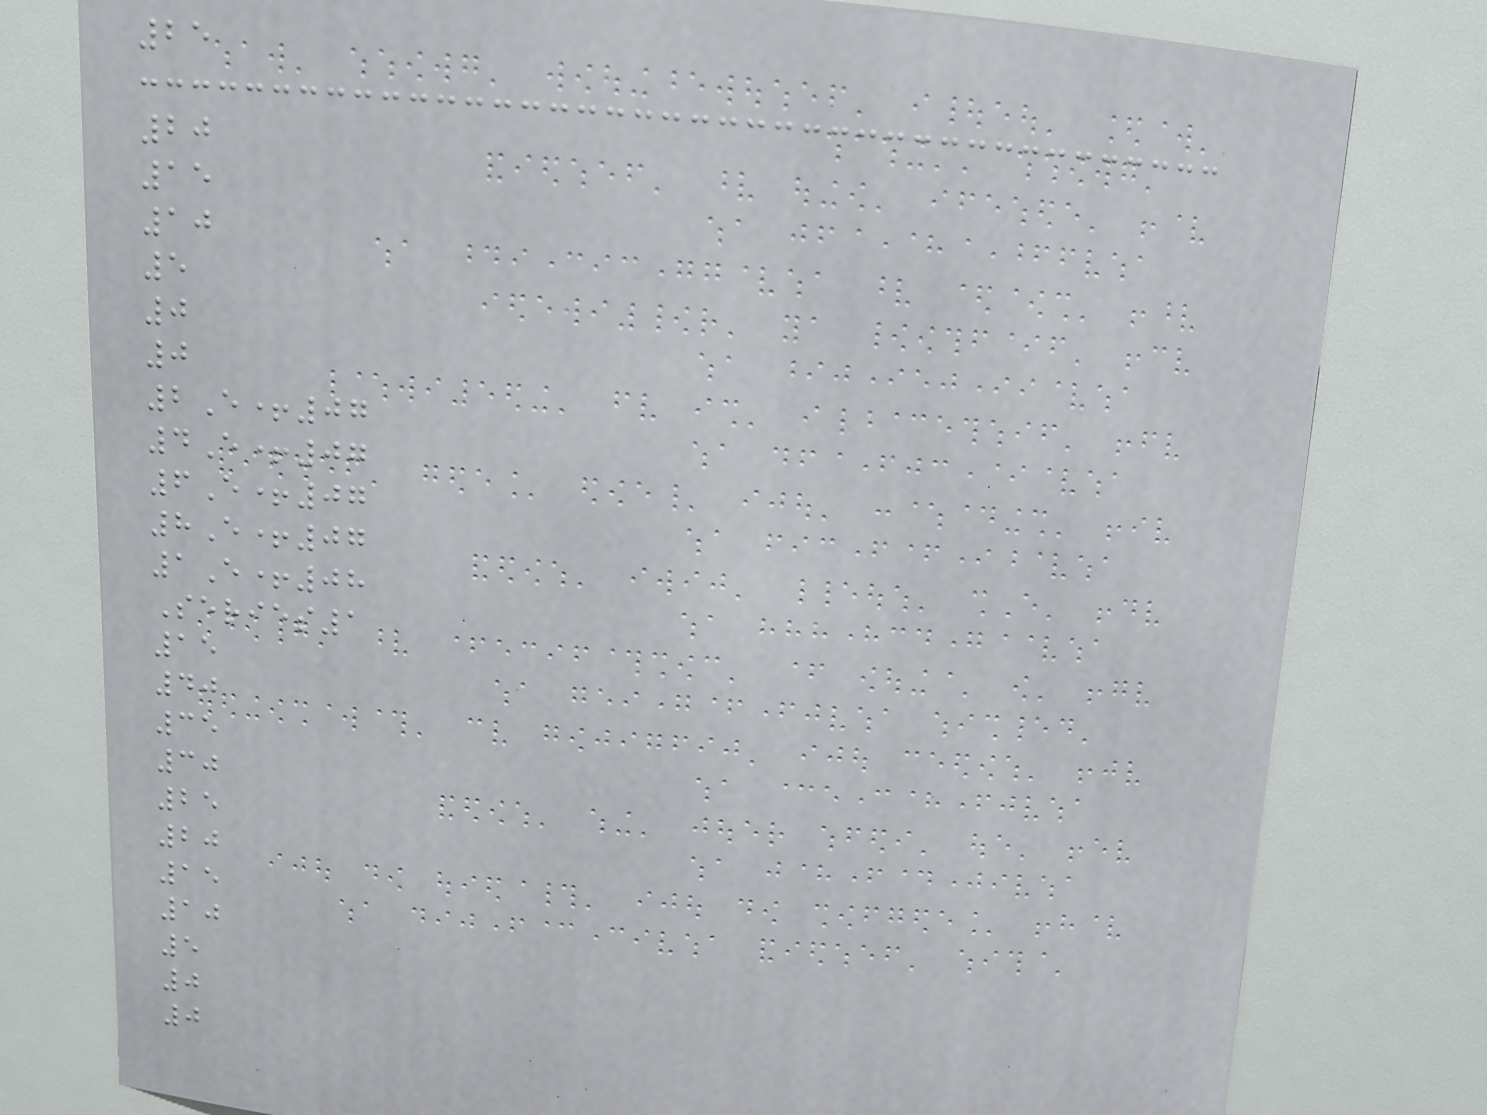25
20
15
10
5
0
0
2E+07
4E+07
6E+07
8E+07
1E+08
Series1
15
40
35
30
25
20
15
10
5
0
0
